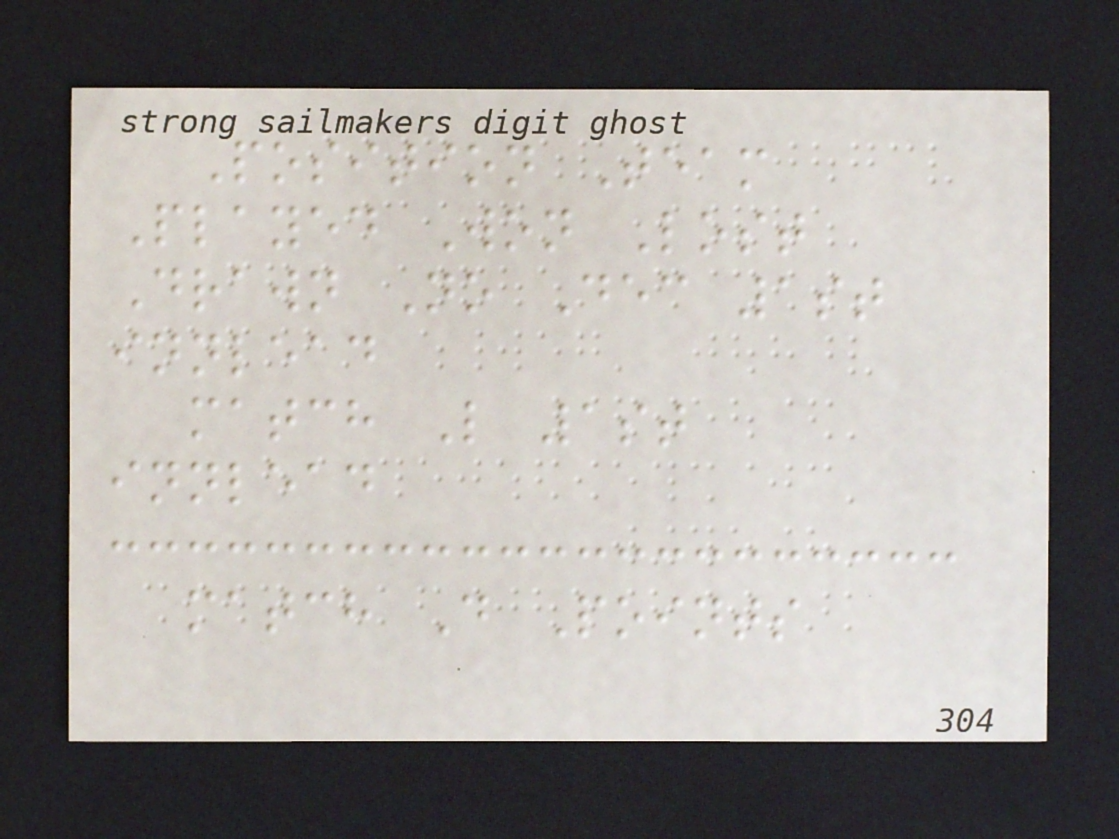Position Team
Played Won Lost
Drawn No Dec 1st
innlead
match L 1st
innlead
match D Points
